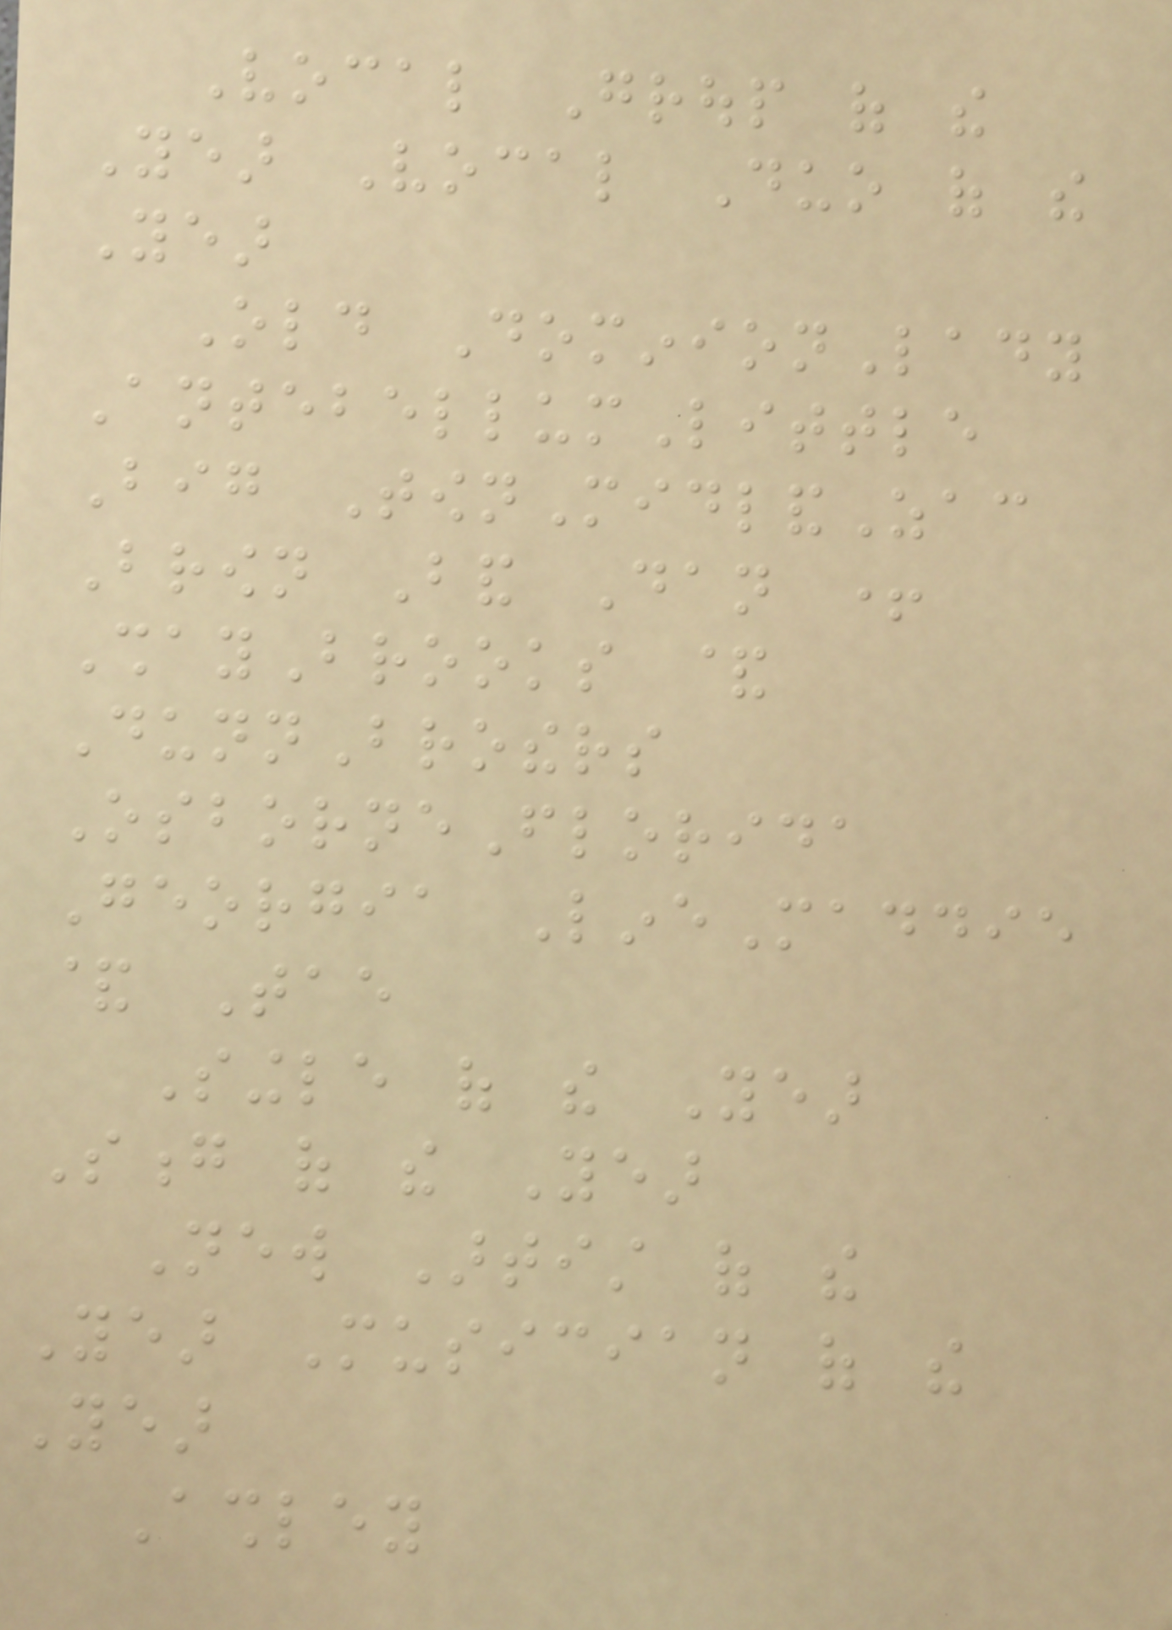Vocal Group of the
Year Vocal Duo of the
Year
Old DominionLady
AntebellumLittle
Big TownMidlandZac
Brown Band Dan +
ShayBrooks &
DunnBrothers
OsborneFlorida
Georgia LineMaddie
& Tae
Single of the Year
Song of the Year
New Artist of the
Year Musician of the
Year
Ashley
